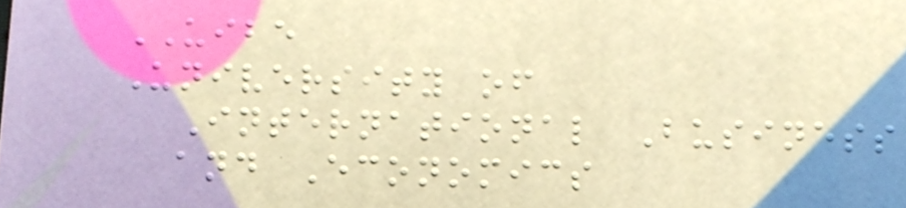UIBE
University of
International Business
and Economics
